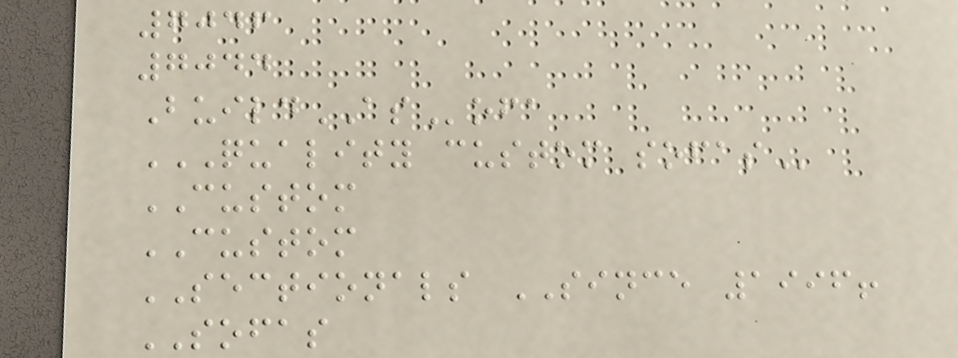7046
7044
BuildASofa
QUALITY CUSTOM SOFAS
CUSTOM
CUSTOM
SECTIONALS SINCE 1996!
SOFAS
